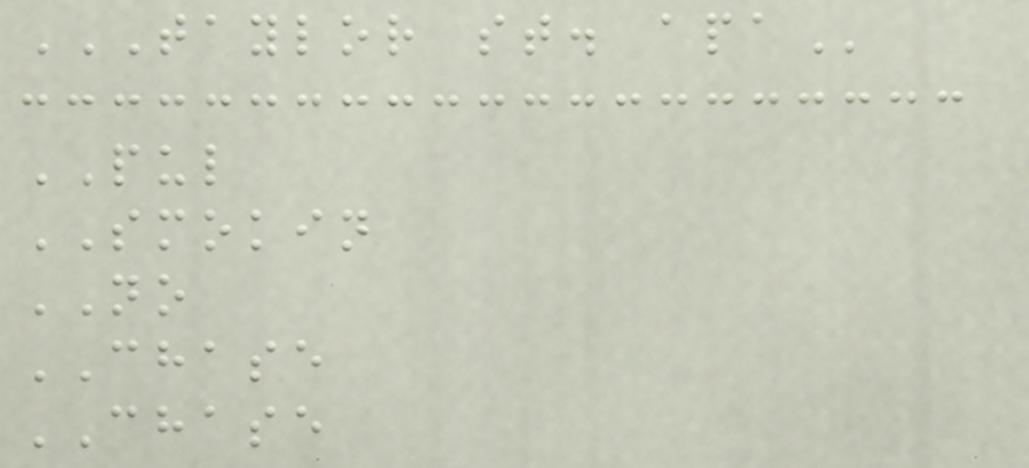TAYLOR ST. APA
PUL
SMOKIN
NO
CHASE
CHASE
